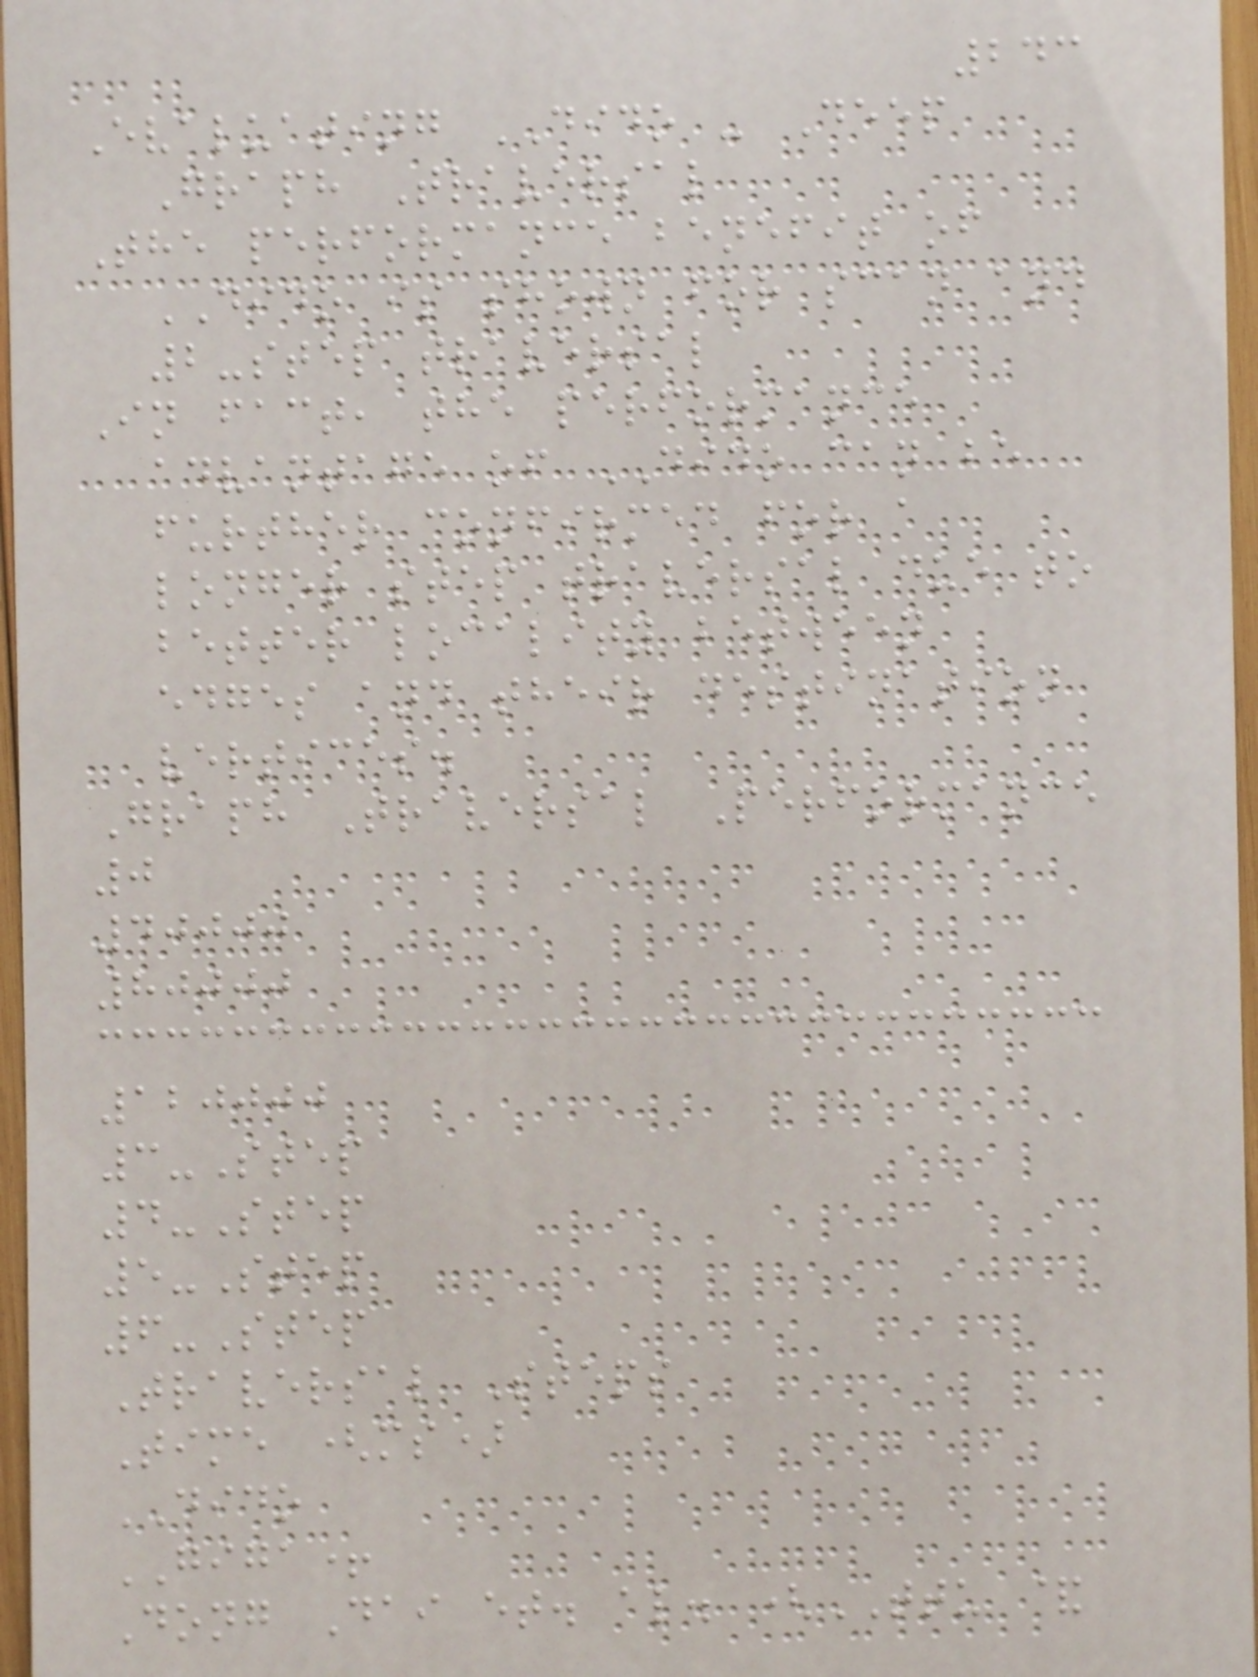243
Evaluating DIDO - Deep
Graph Traversal
The performance benefit of
DIDO is shown for scan and
2-step traversal
In fact, the performance
advantage of DIDO can be
further confirmed for a
longer step traversal due to
better locality between
edges and their destination
vertices.
Graph Traversal Performance
0
40000
80000
120000
3-Step
4-Step
5-Step
6-Step
Traversal Steps
Time (ms)
DIDO
GIGA+
Dong Dai et. al. (TTU &
